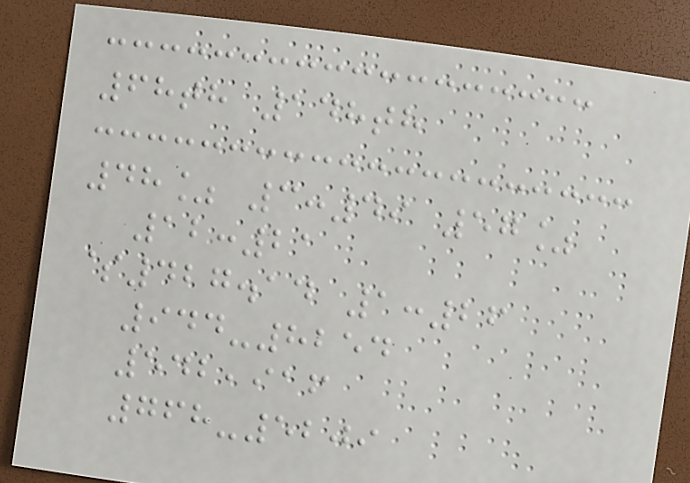68th 148th
48% 3:49 57%
12:21
$427.14 1:26
944-8254
542,916
768-5209
